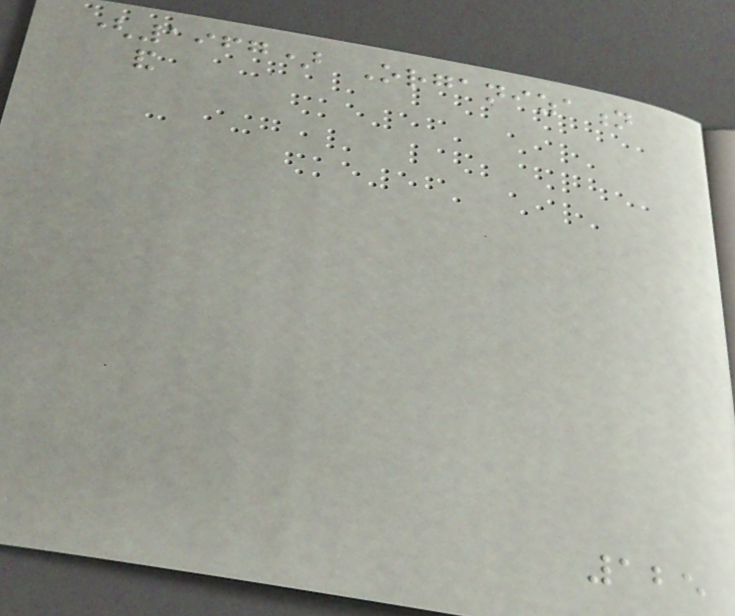(1967) Organization
and
125
